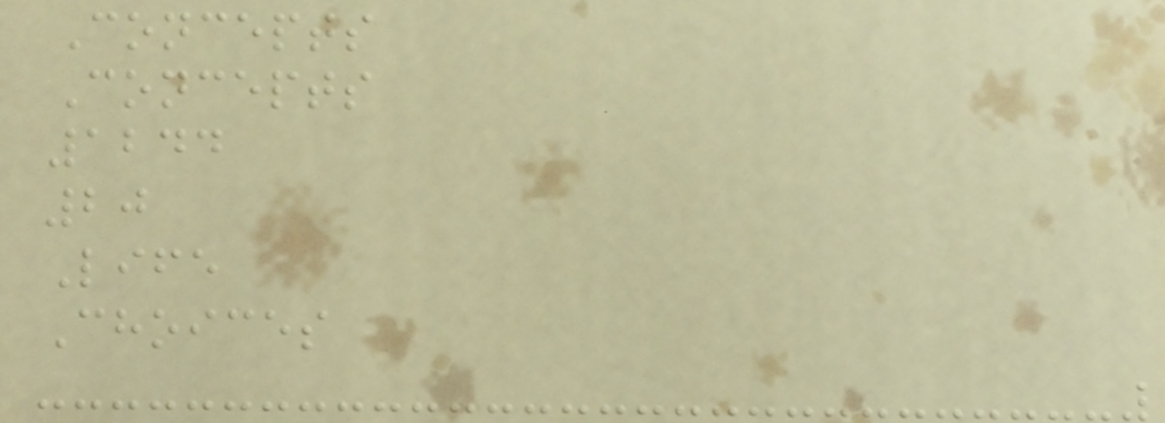Concepts
Concepts
1244
20
Life
Choices
